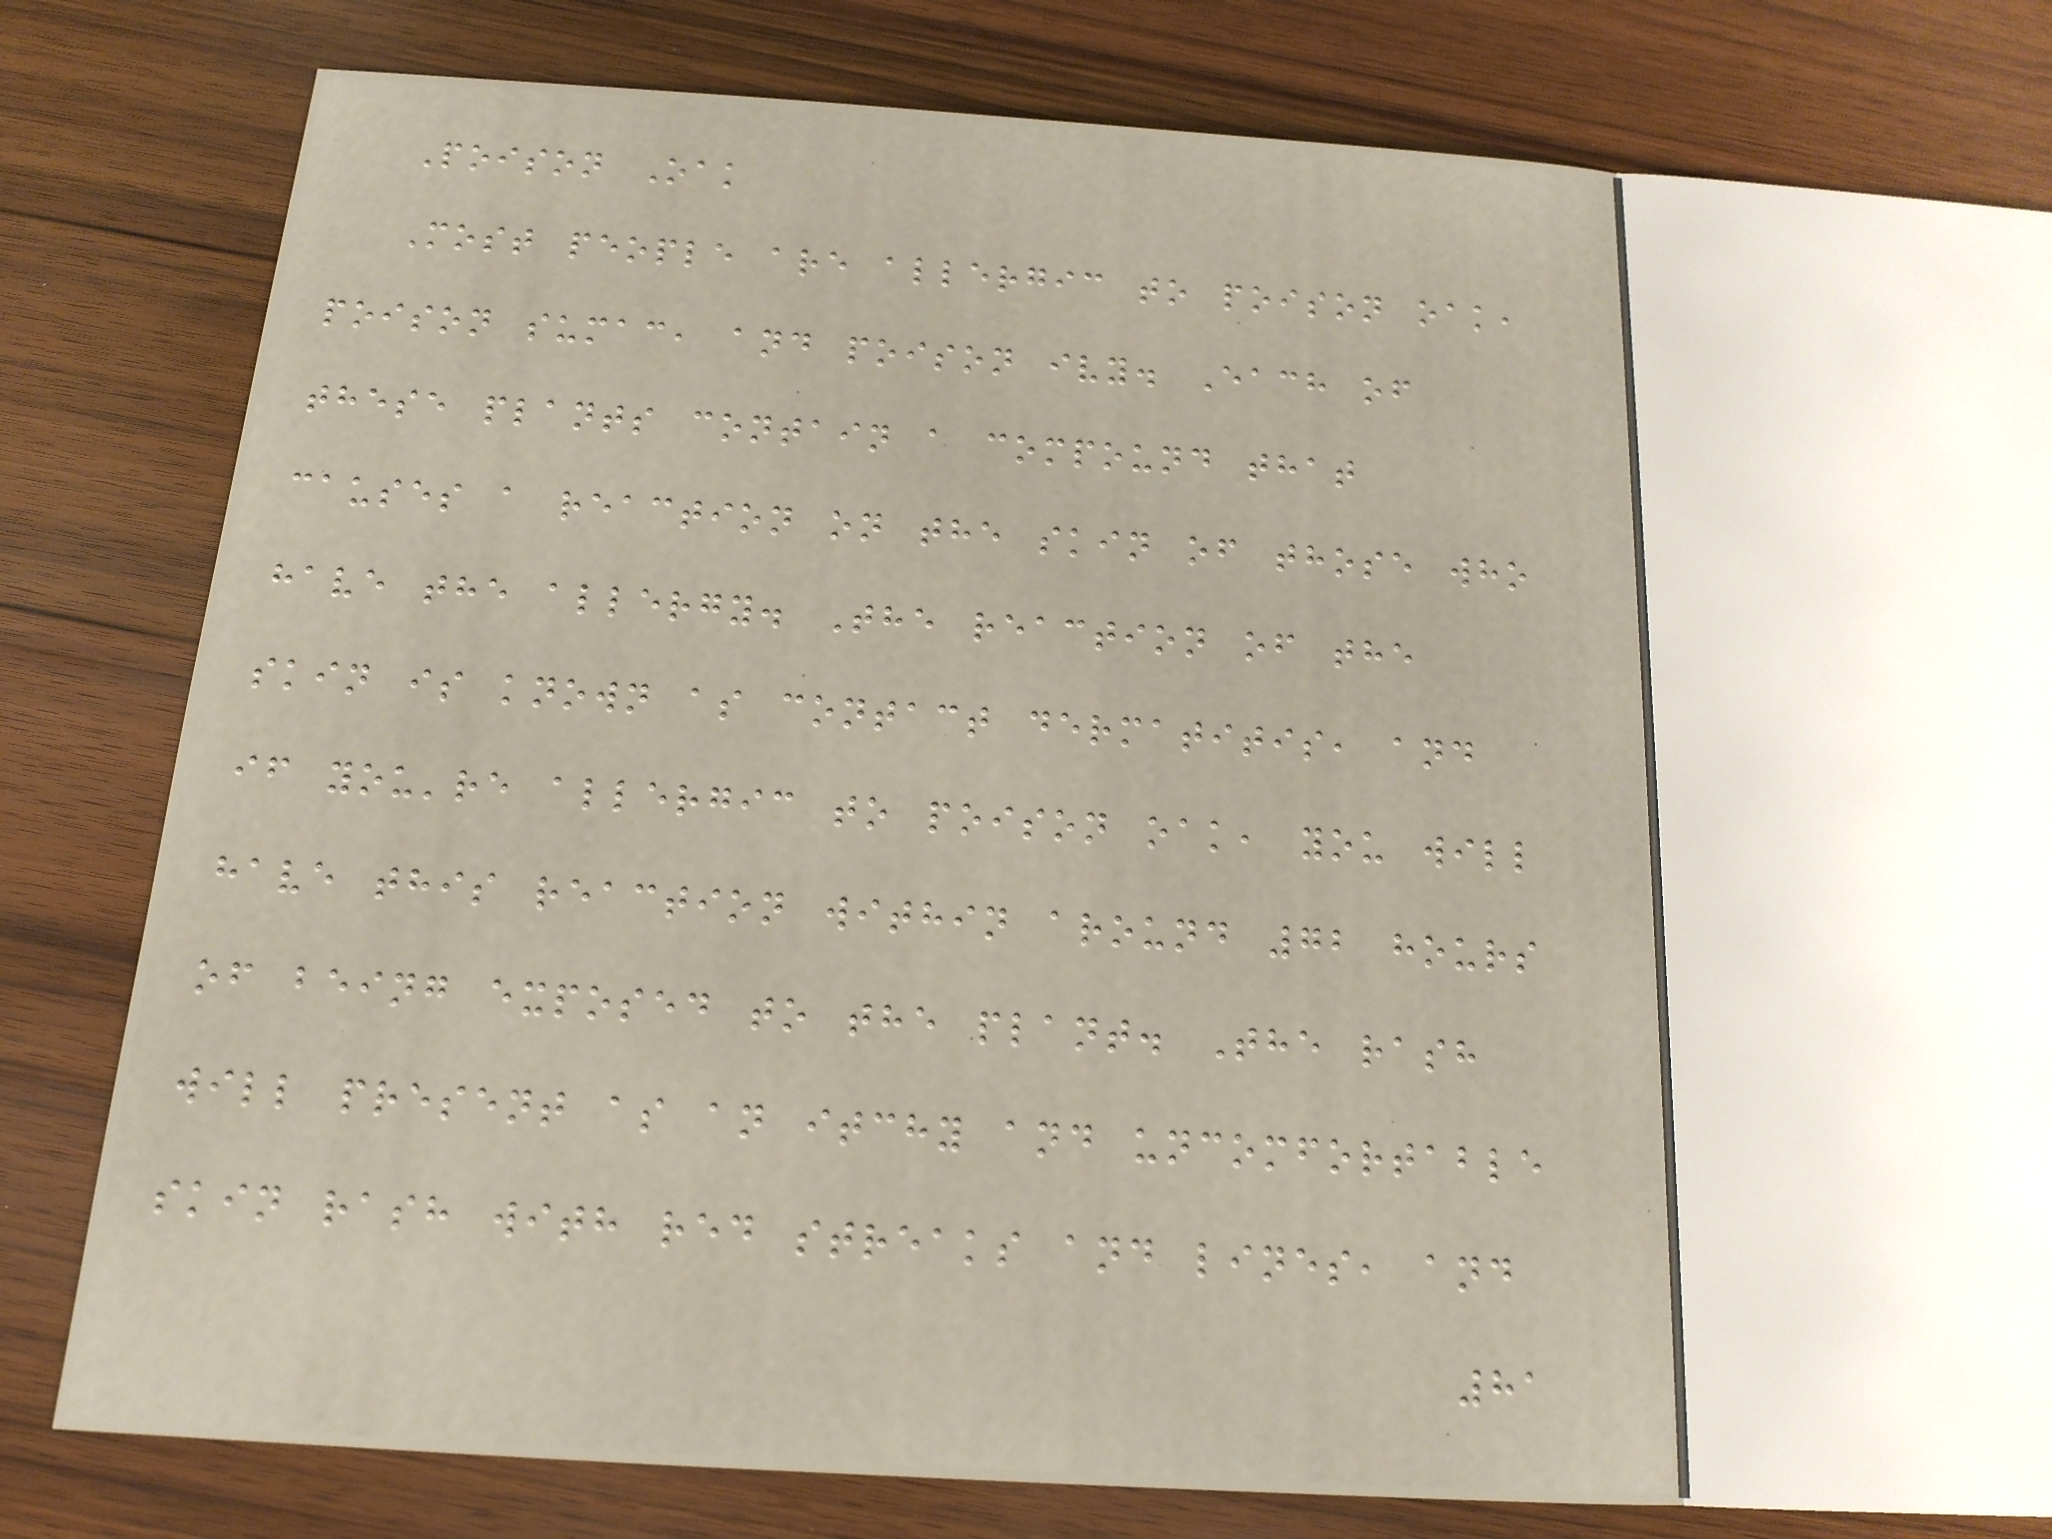Poison Oak
Most people are allergic to poison oak,
poison sumac, and poison ivy. Each of
these plants contain a compound that
causes a reaction on the skin of those who
have the allergy. The reaction of the
skin is known as contact dermatitis, and
if you're allergic to poison oak, you will
have this reaction within around 72 hours
of being exposed to the plant. The rash
will present as an itchy and uncomfortable
skin rash with red streaks and lines, and
81
